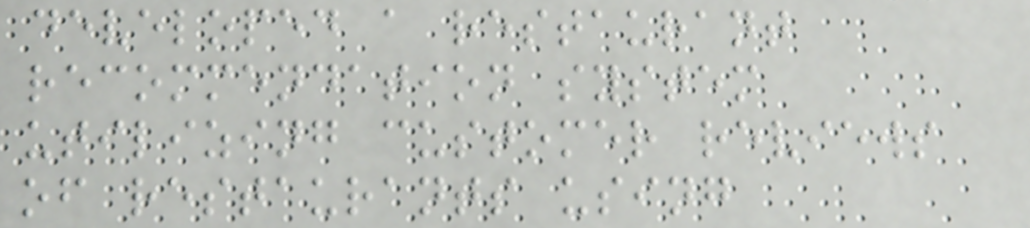developed a restaurant
recommendation system
utilizing customer reviews
of restaurants using
